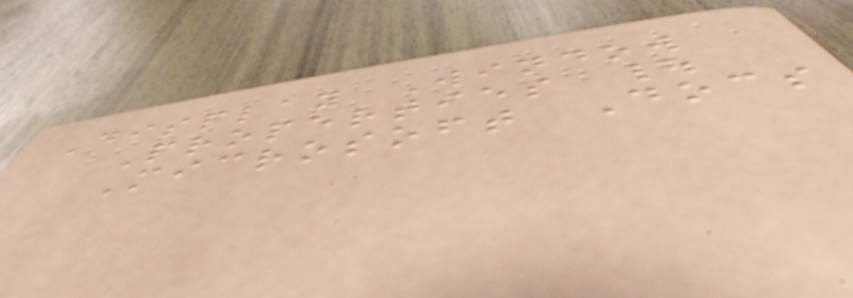Display Window
Properties |
Microsoft Docs
